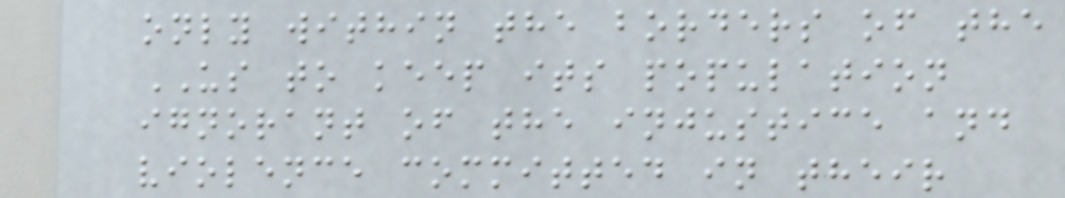only within the borders of the
US to keep its population
ignorant of the injustice and
violence committed in their
